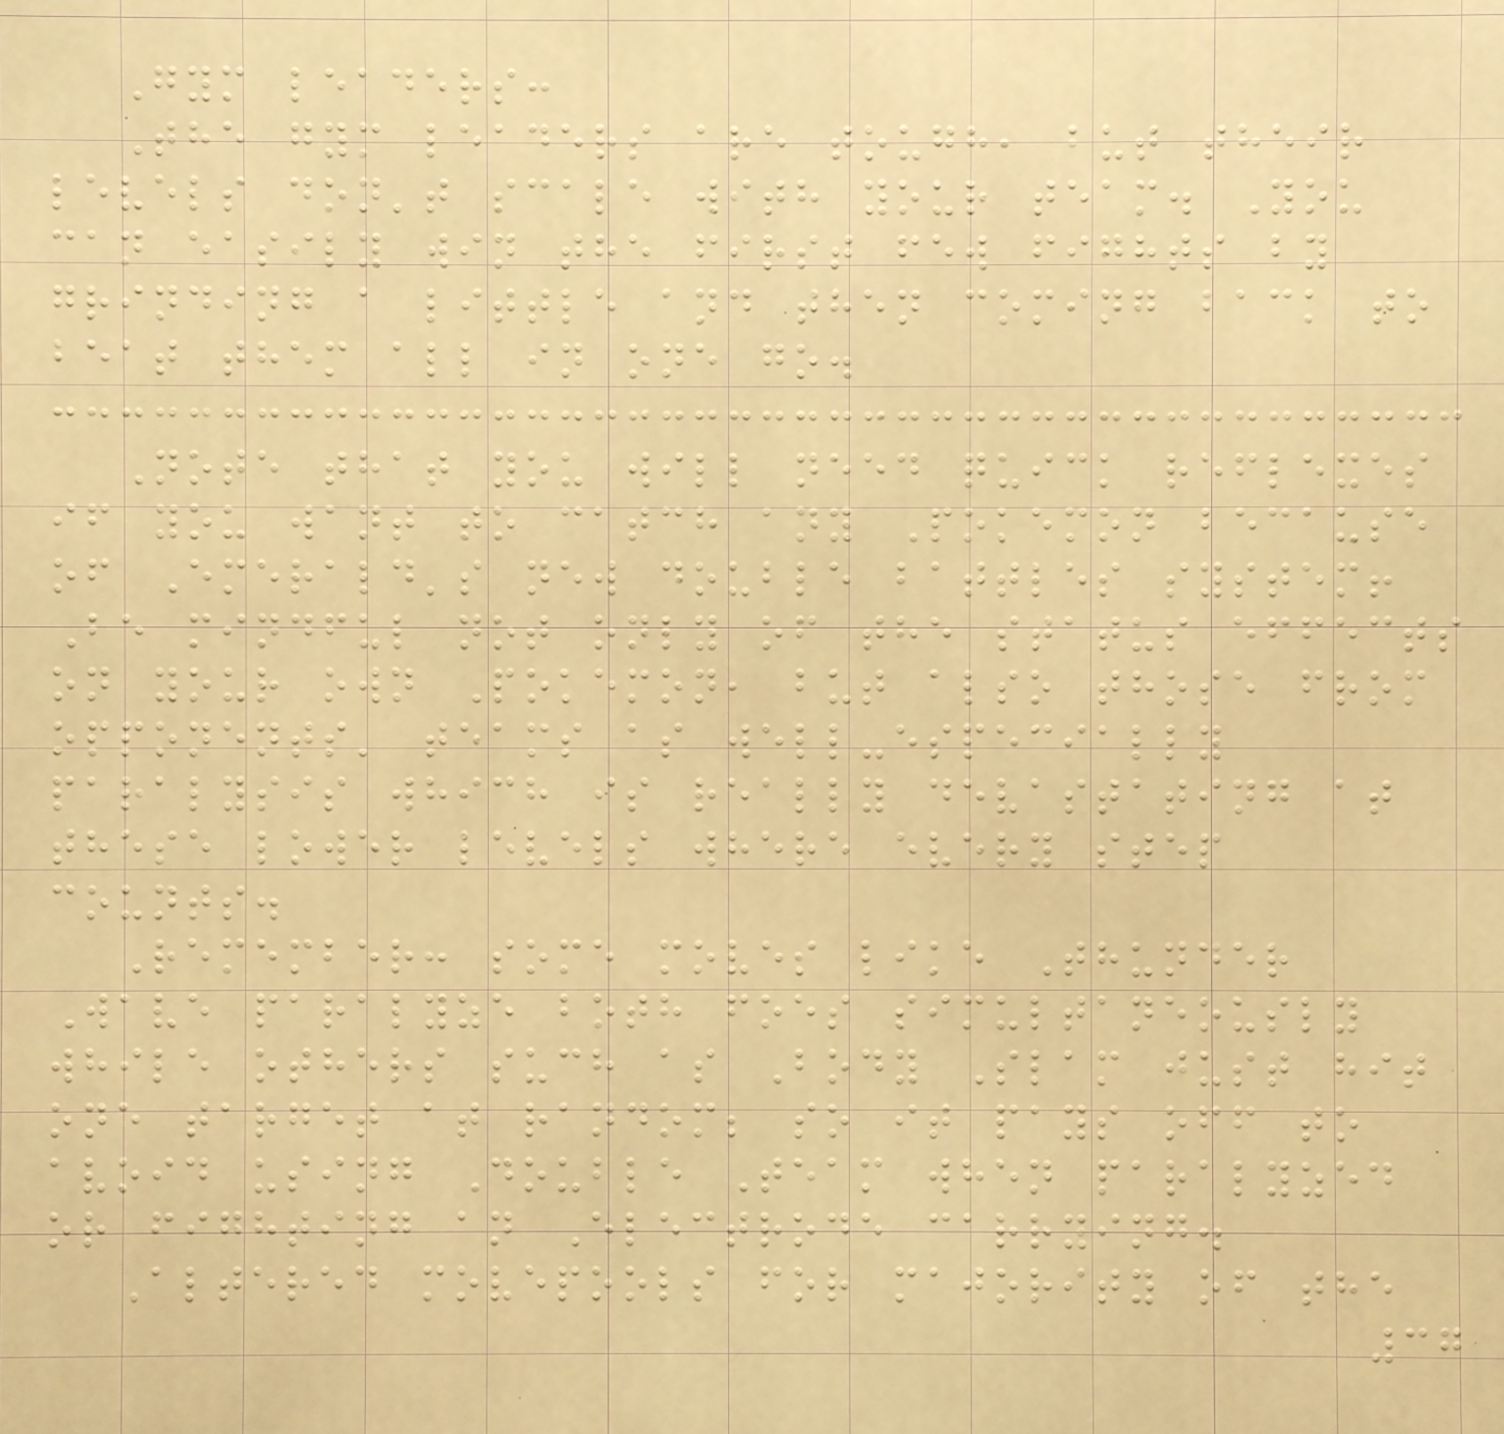Gym leaders:
The gym leaders are tough, but their
levels don't scale with your team. You
can easily win the first few fights by
grinding a little and then coming back to
beat them all in one go.
Note that you will need quick reflexes
if you want to catch any Pokemon because
of Emerald's new double battles system!
Be mindful not only of the status effects
on your own Pokemon, but also those from
opponents' teams as well-especially
paralysis which is really devastating at
these lower levels where every step
counts.
Remember: some moves like Thunder
Wave paralyze both foes simultaneously
while others such as Body Slam just hit
one target at random; so it pays off to
avoid using Double Team when paralyzed
or fighting an Electrode carrying.
Altered movepools for majority of the
37
